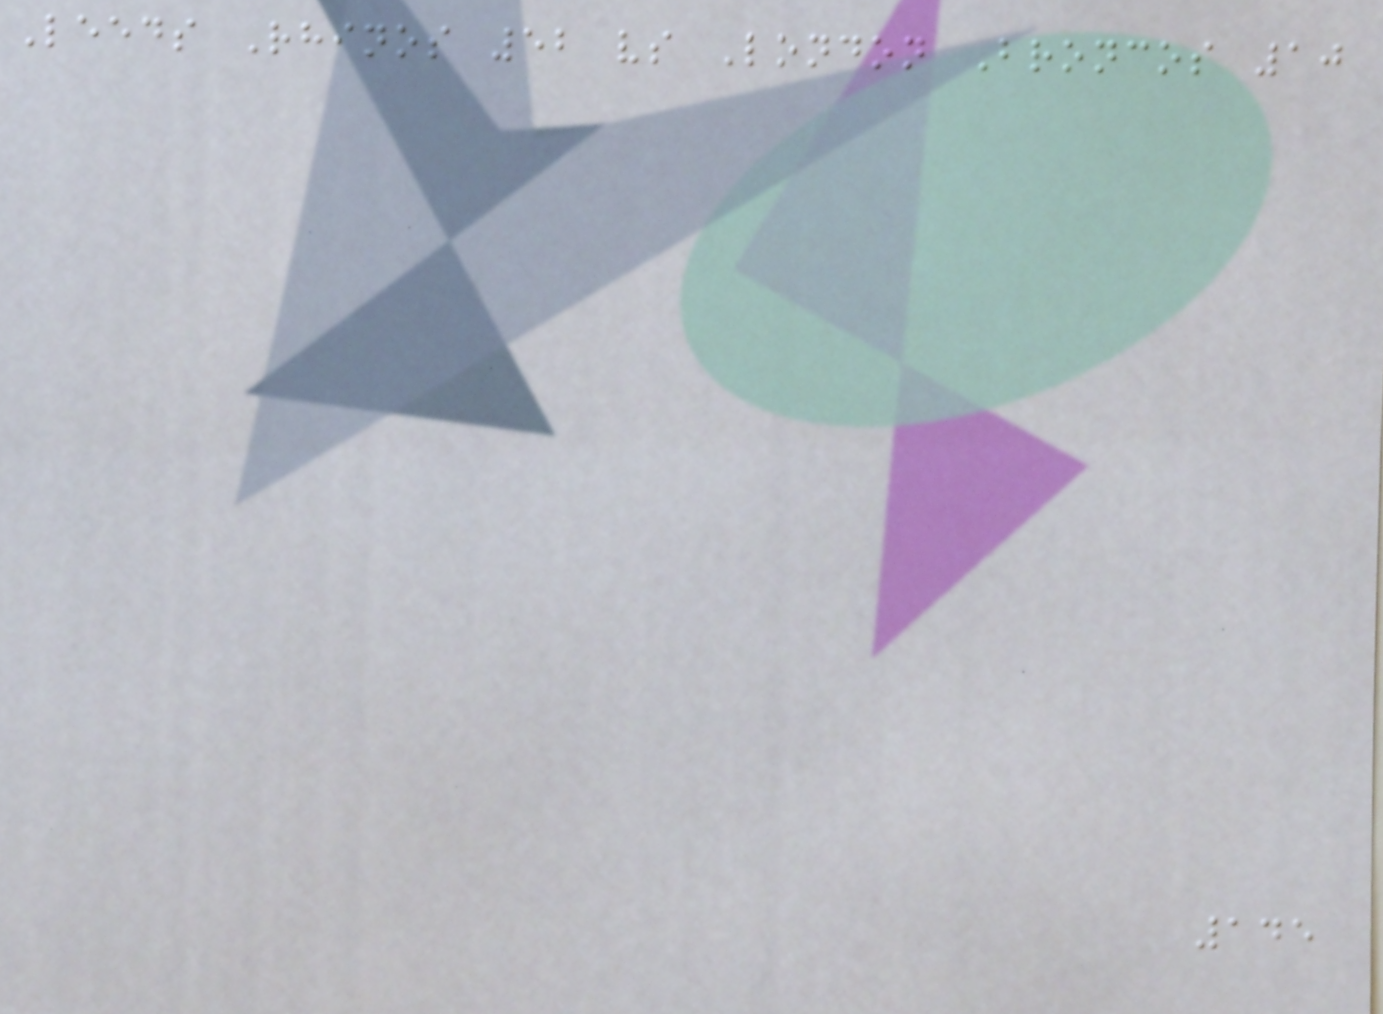Leeds Rhinos 52 vs London Broncos 10
145
